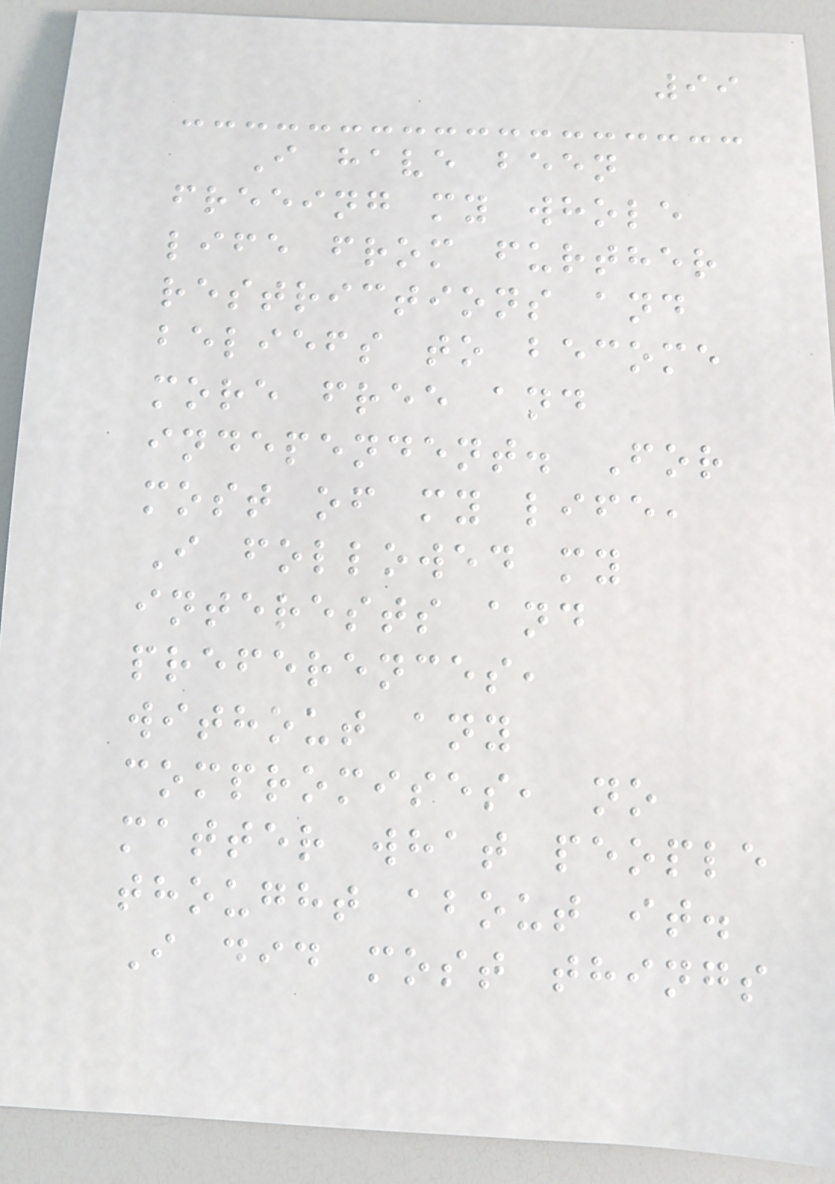99
I have been
freeing my whole
life from further
restrictions and
beliefs to become
more free and
independent. For
most of my life,
I followed my
interests and
preferences,
without any
compromises, no
matter what people
thought about it.
I did most things
